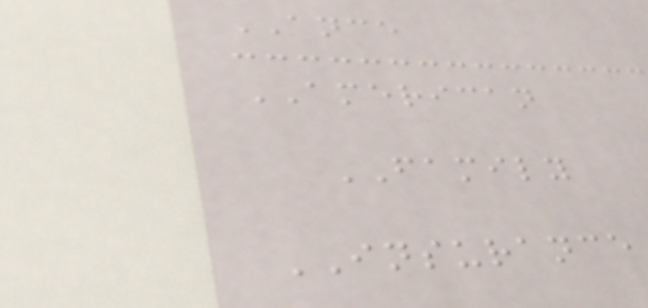ANCE
AMERICAN
FAMILY
INSURANCE
